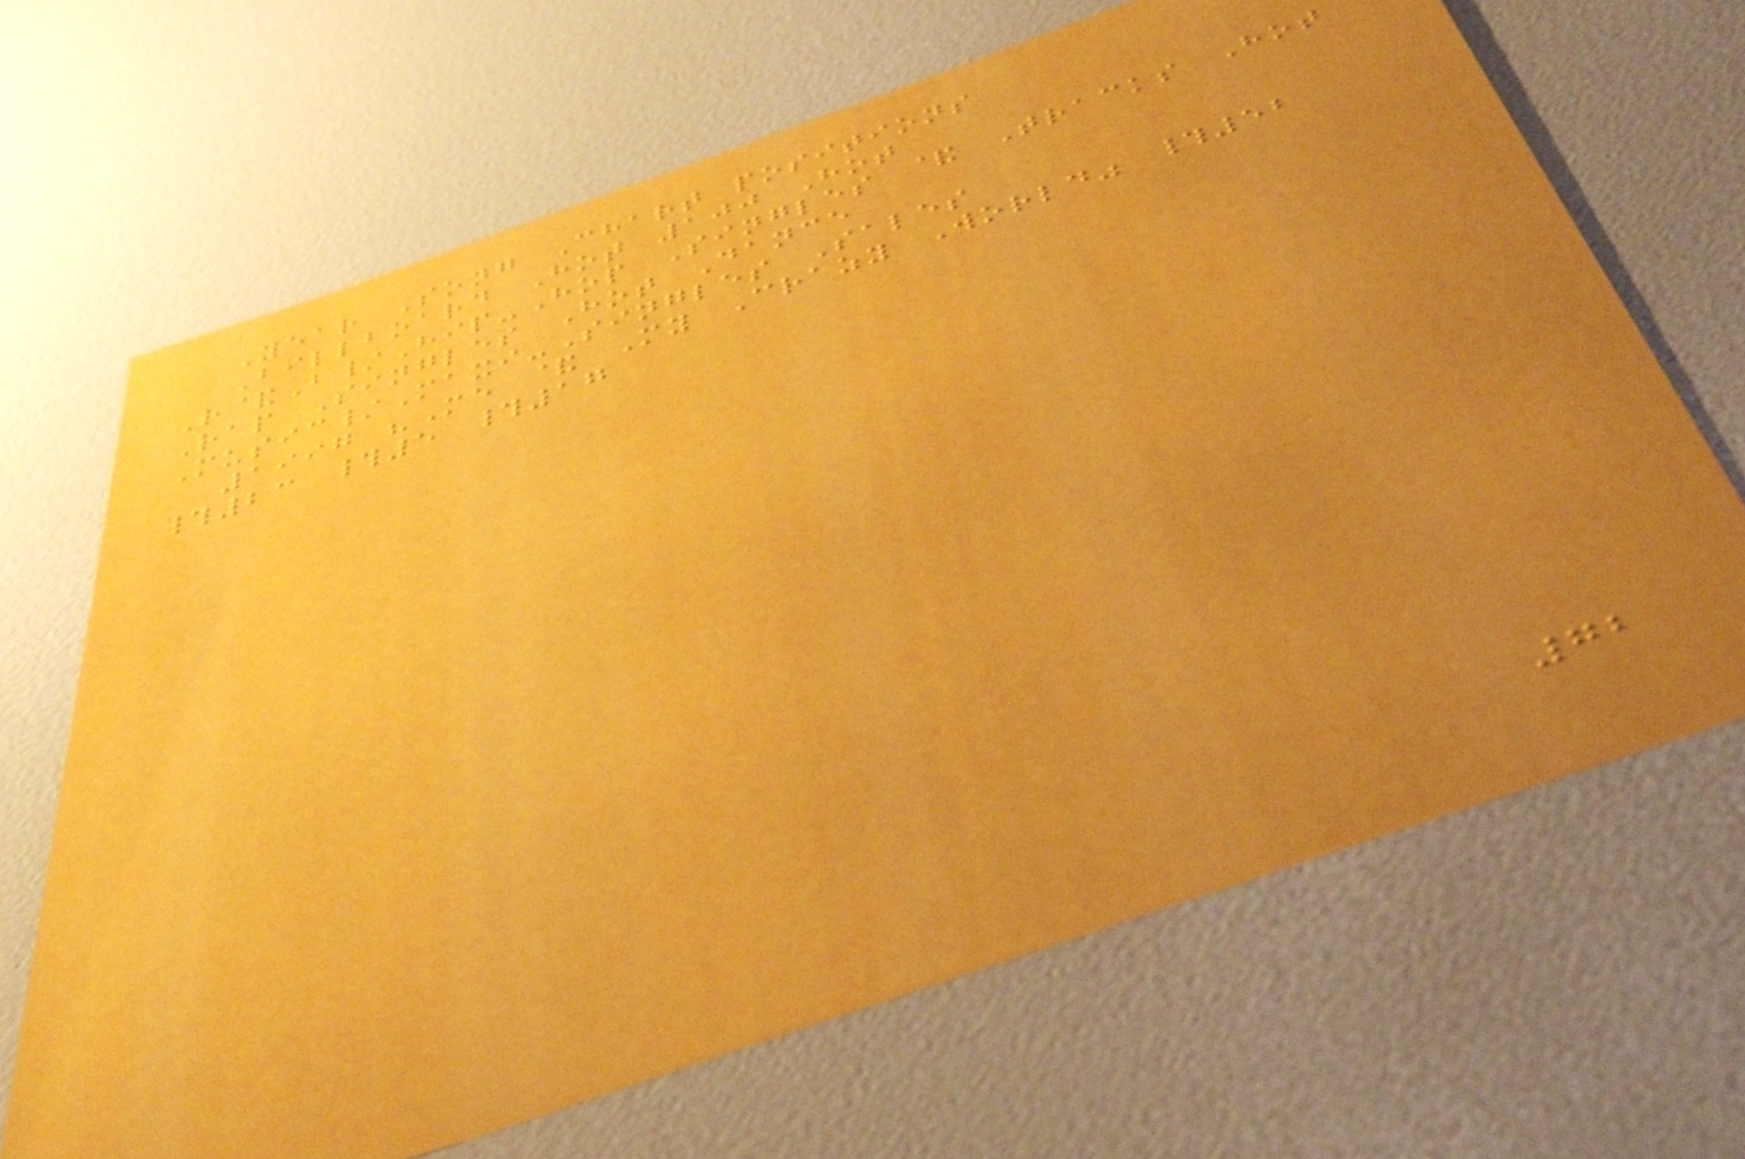Year Song Chart positions
Billboard Hot 100 Hot
R&B/Hip-Hop Singles & Tracks Hot
Rap Singles Hot Dance
Music/Maxi-Singles Sales
1997 "Me & My Crazy World" #52
#23 #5 #17
72
